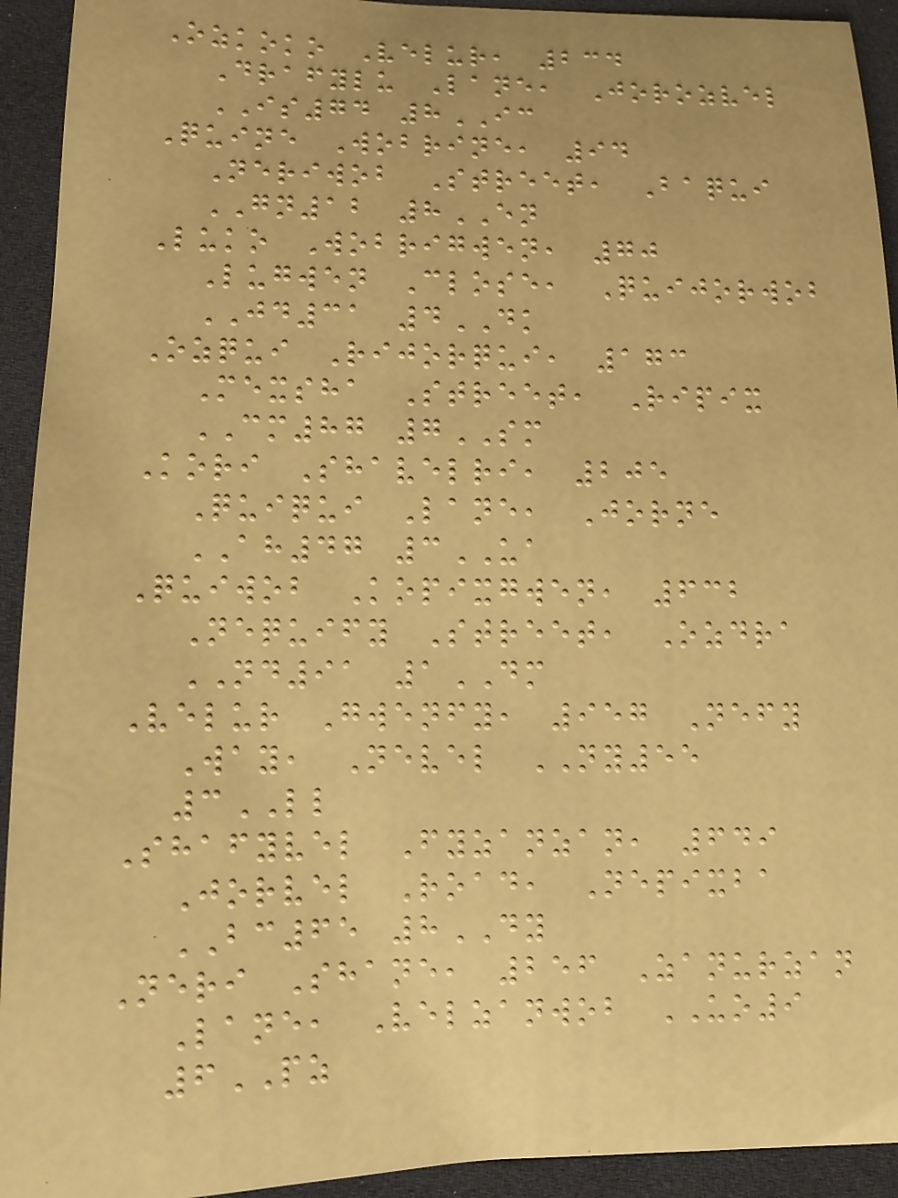Ozkoko Velur, 234
Drafylu Lane, Jorozvel
IS74 8IC
Quine Wobrine, 94
Neriwob Street, Baqui
GN12 8EN
Luko Wobrigwen, 70
Lugwen Close, Quijorwob
JD31 4DK
Ozqui Rijorqui, 173
Mexsha Street, Ripix
CM87 7SM
Kori Shavelri, 205
Quiqui Lane, Jorne
AH47 3UA
Quiwob Kopixgwen, 632
Nequify Street, Ozdra
ND91 1DM
Velur Gwenfy, 957 Nefy
Way, Nevel NY55
3LL
Shafyvel Fyzanzan, 649
Jorvel Road, Nepixba
BC65 8DY
Neri Shane, 256 Zanurzan
Lane, Velzanwob UO9
6PZ
